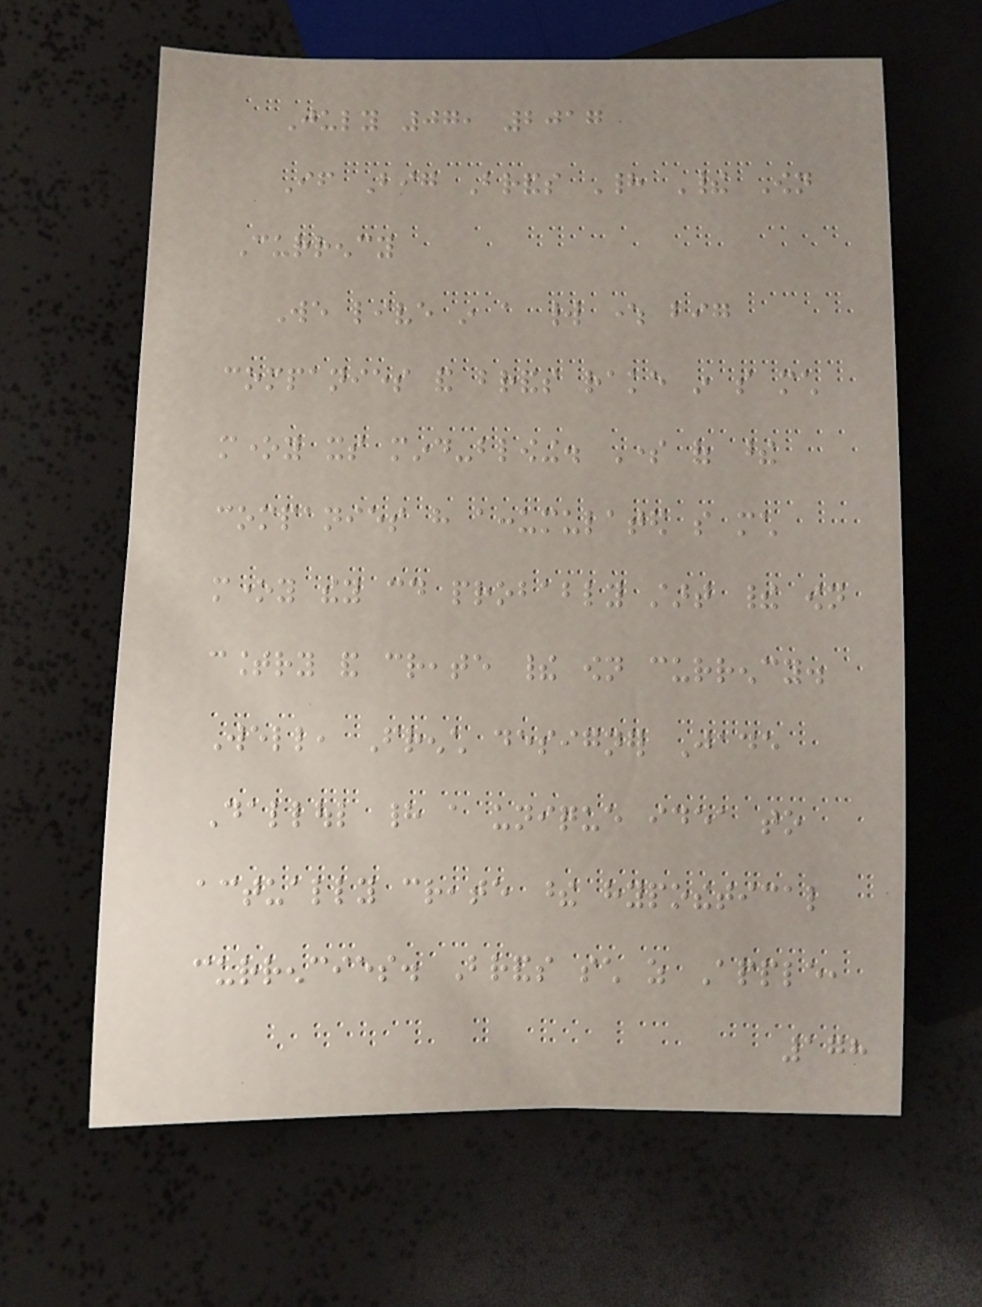July 07, 2017
If Big Brands Had Their Own
Currency
We live in a world where big
companies and brands rake in so much
money its mind-blowing. Some of these
companies have accumulated so much
money they could probably start their own
country and create their own currency.
Well, French designer Jade
Dalloul had a unique idea to
actually create these hypothetical
currencies. Brands such as Apple,
178
